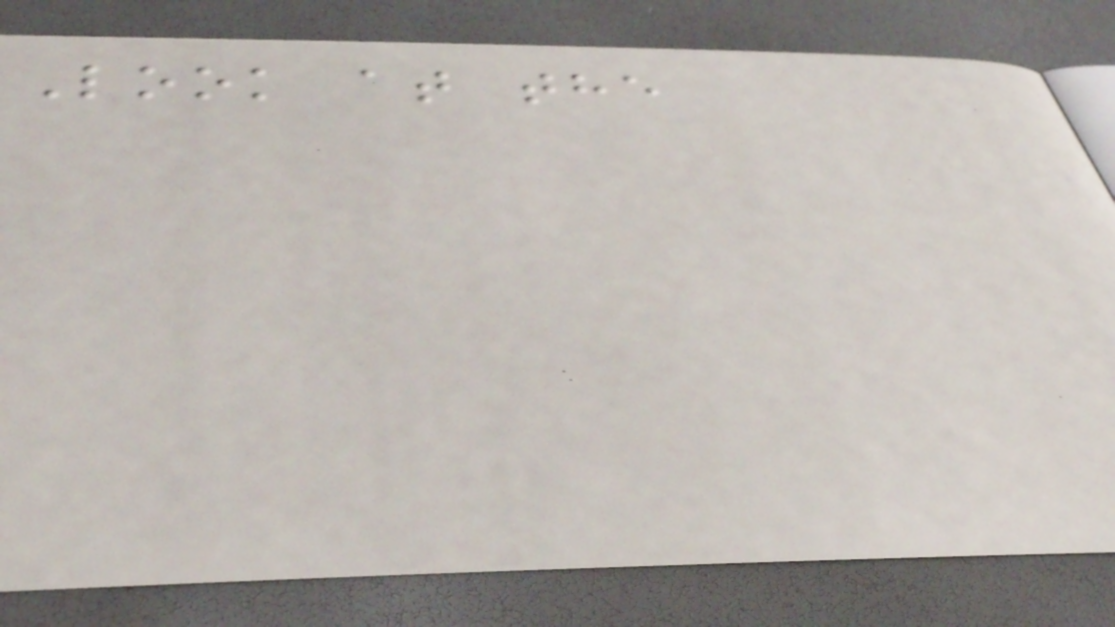Look at the
